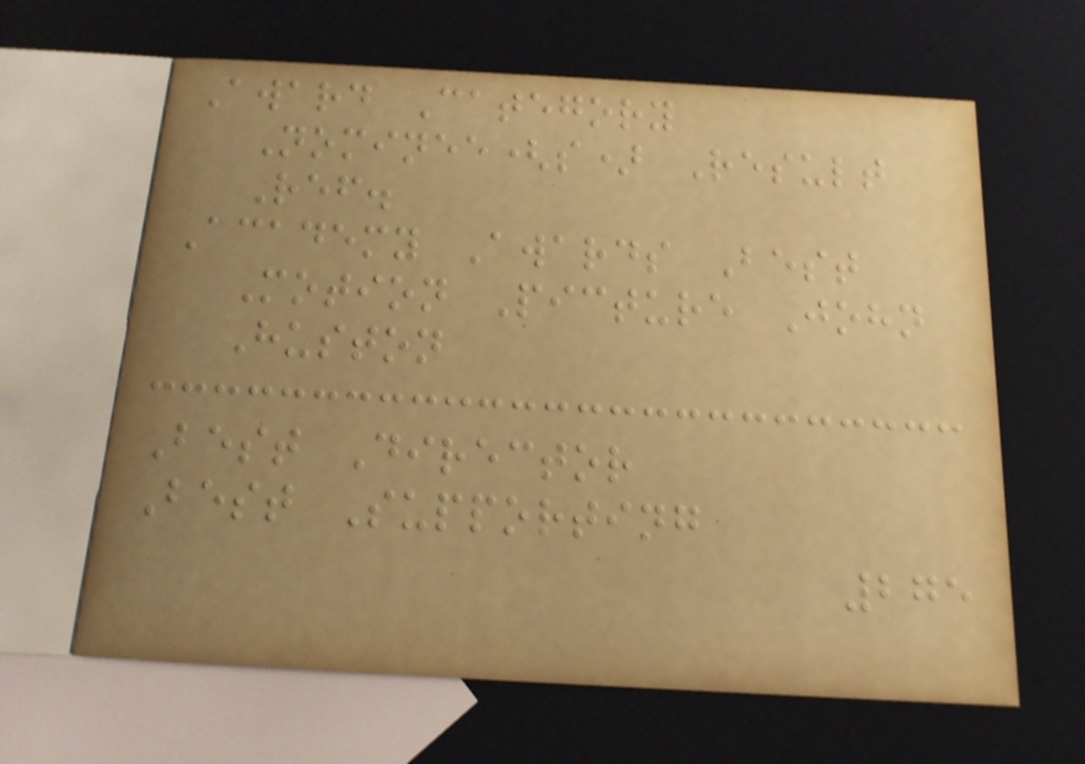Award Category
Nominee(s) Result
Ref.
Academy Awards Best
Motion Picture John
Huston
Best Director
Best Supporting
275
